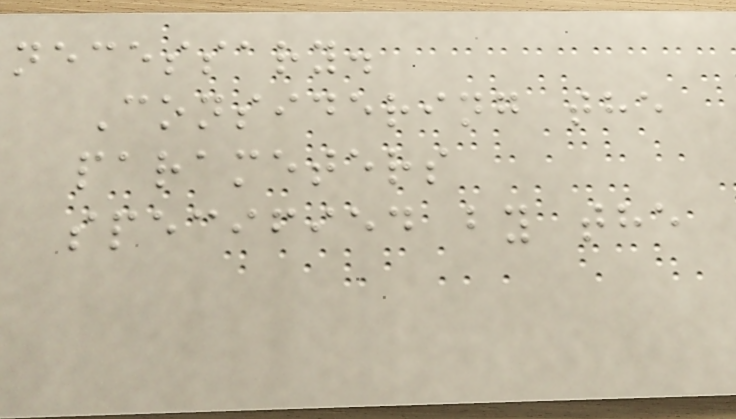necessary.
Considering the
parameters
specified by the
